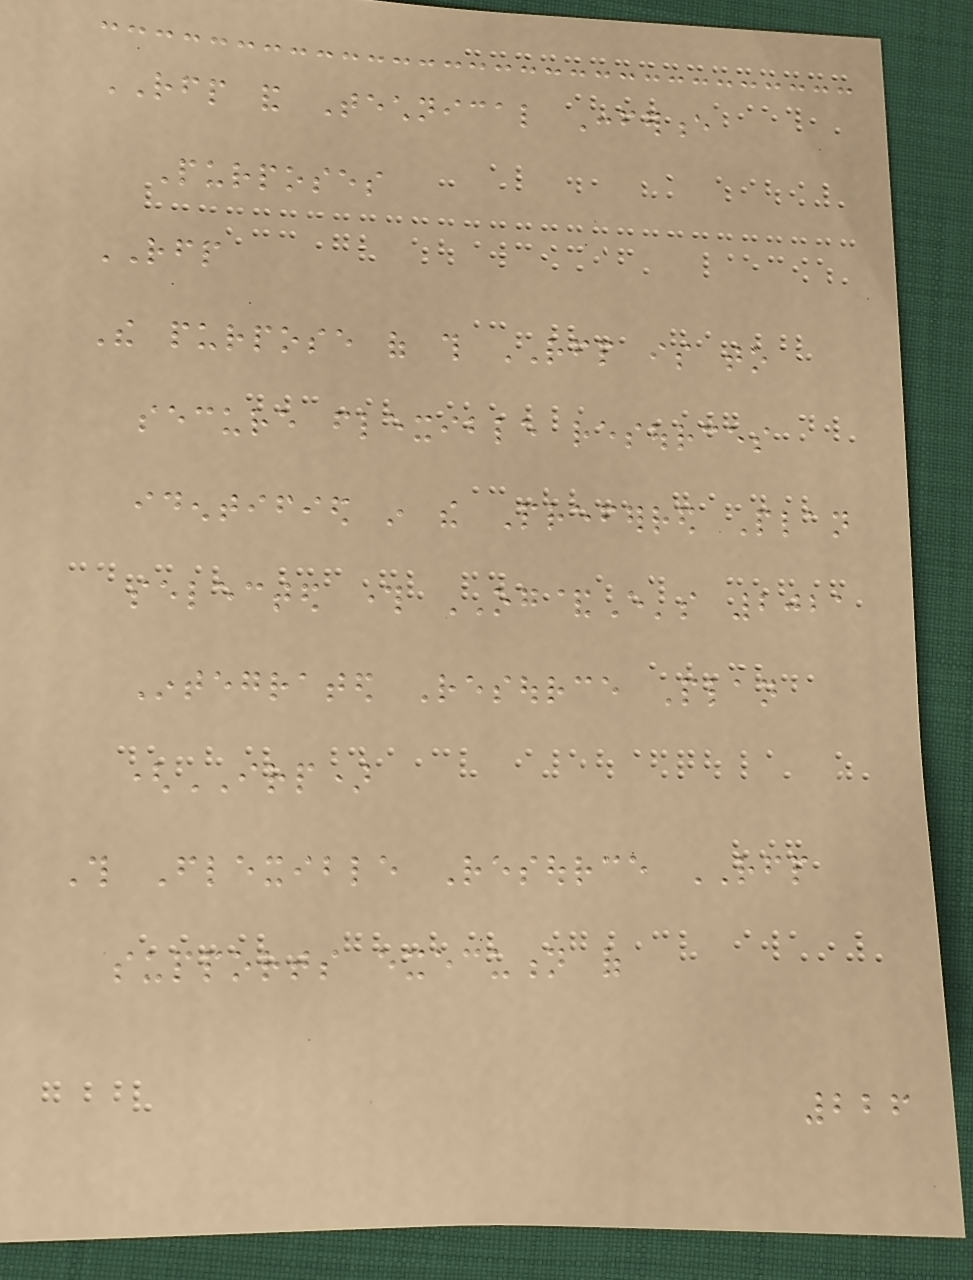RFP and Technical Conference
Purposes
RFP
The purpose of this RFP is to
secure flexible resources
identified in the Preferred Plan
selected through OG&E's 2021
Integrated Resource Plan
(IRP)
This Flexible Resource RFP
supports execution of
226
